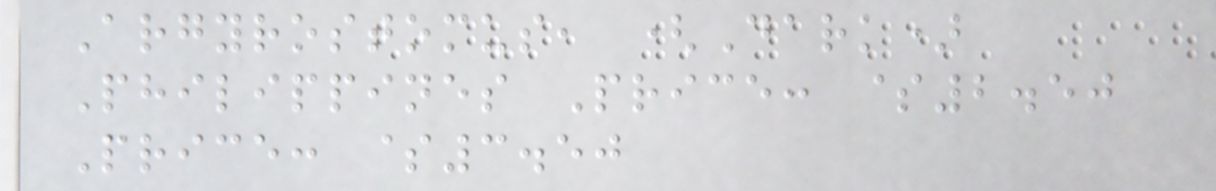Argyrostomus, (Dark)
Philippines Price: $2.50
Price: $3.50
